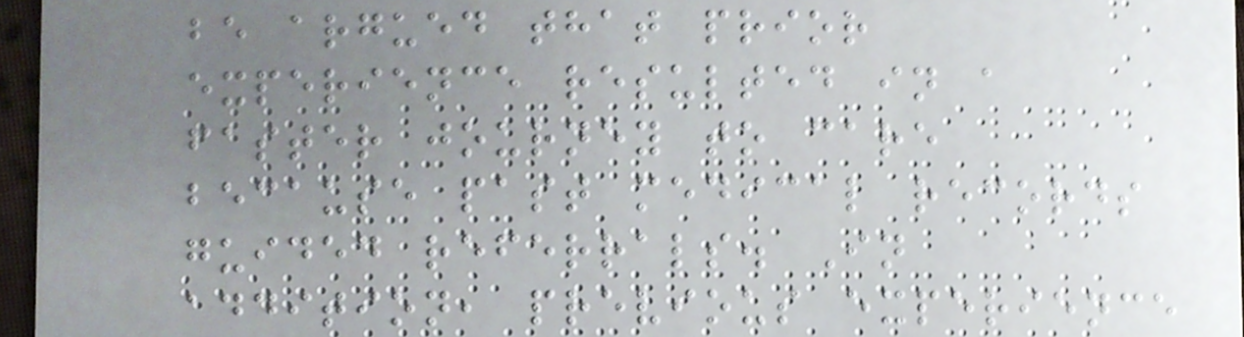be argued that prior
experience resulted in a
faster journey to care
because past medical records
guided referrals. In
addition, previous experience
